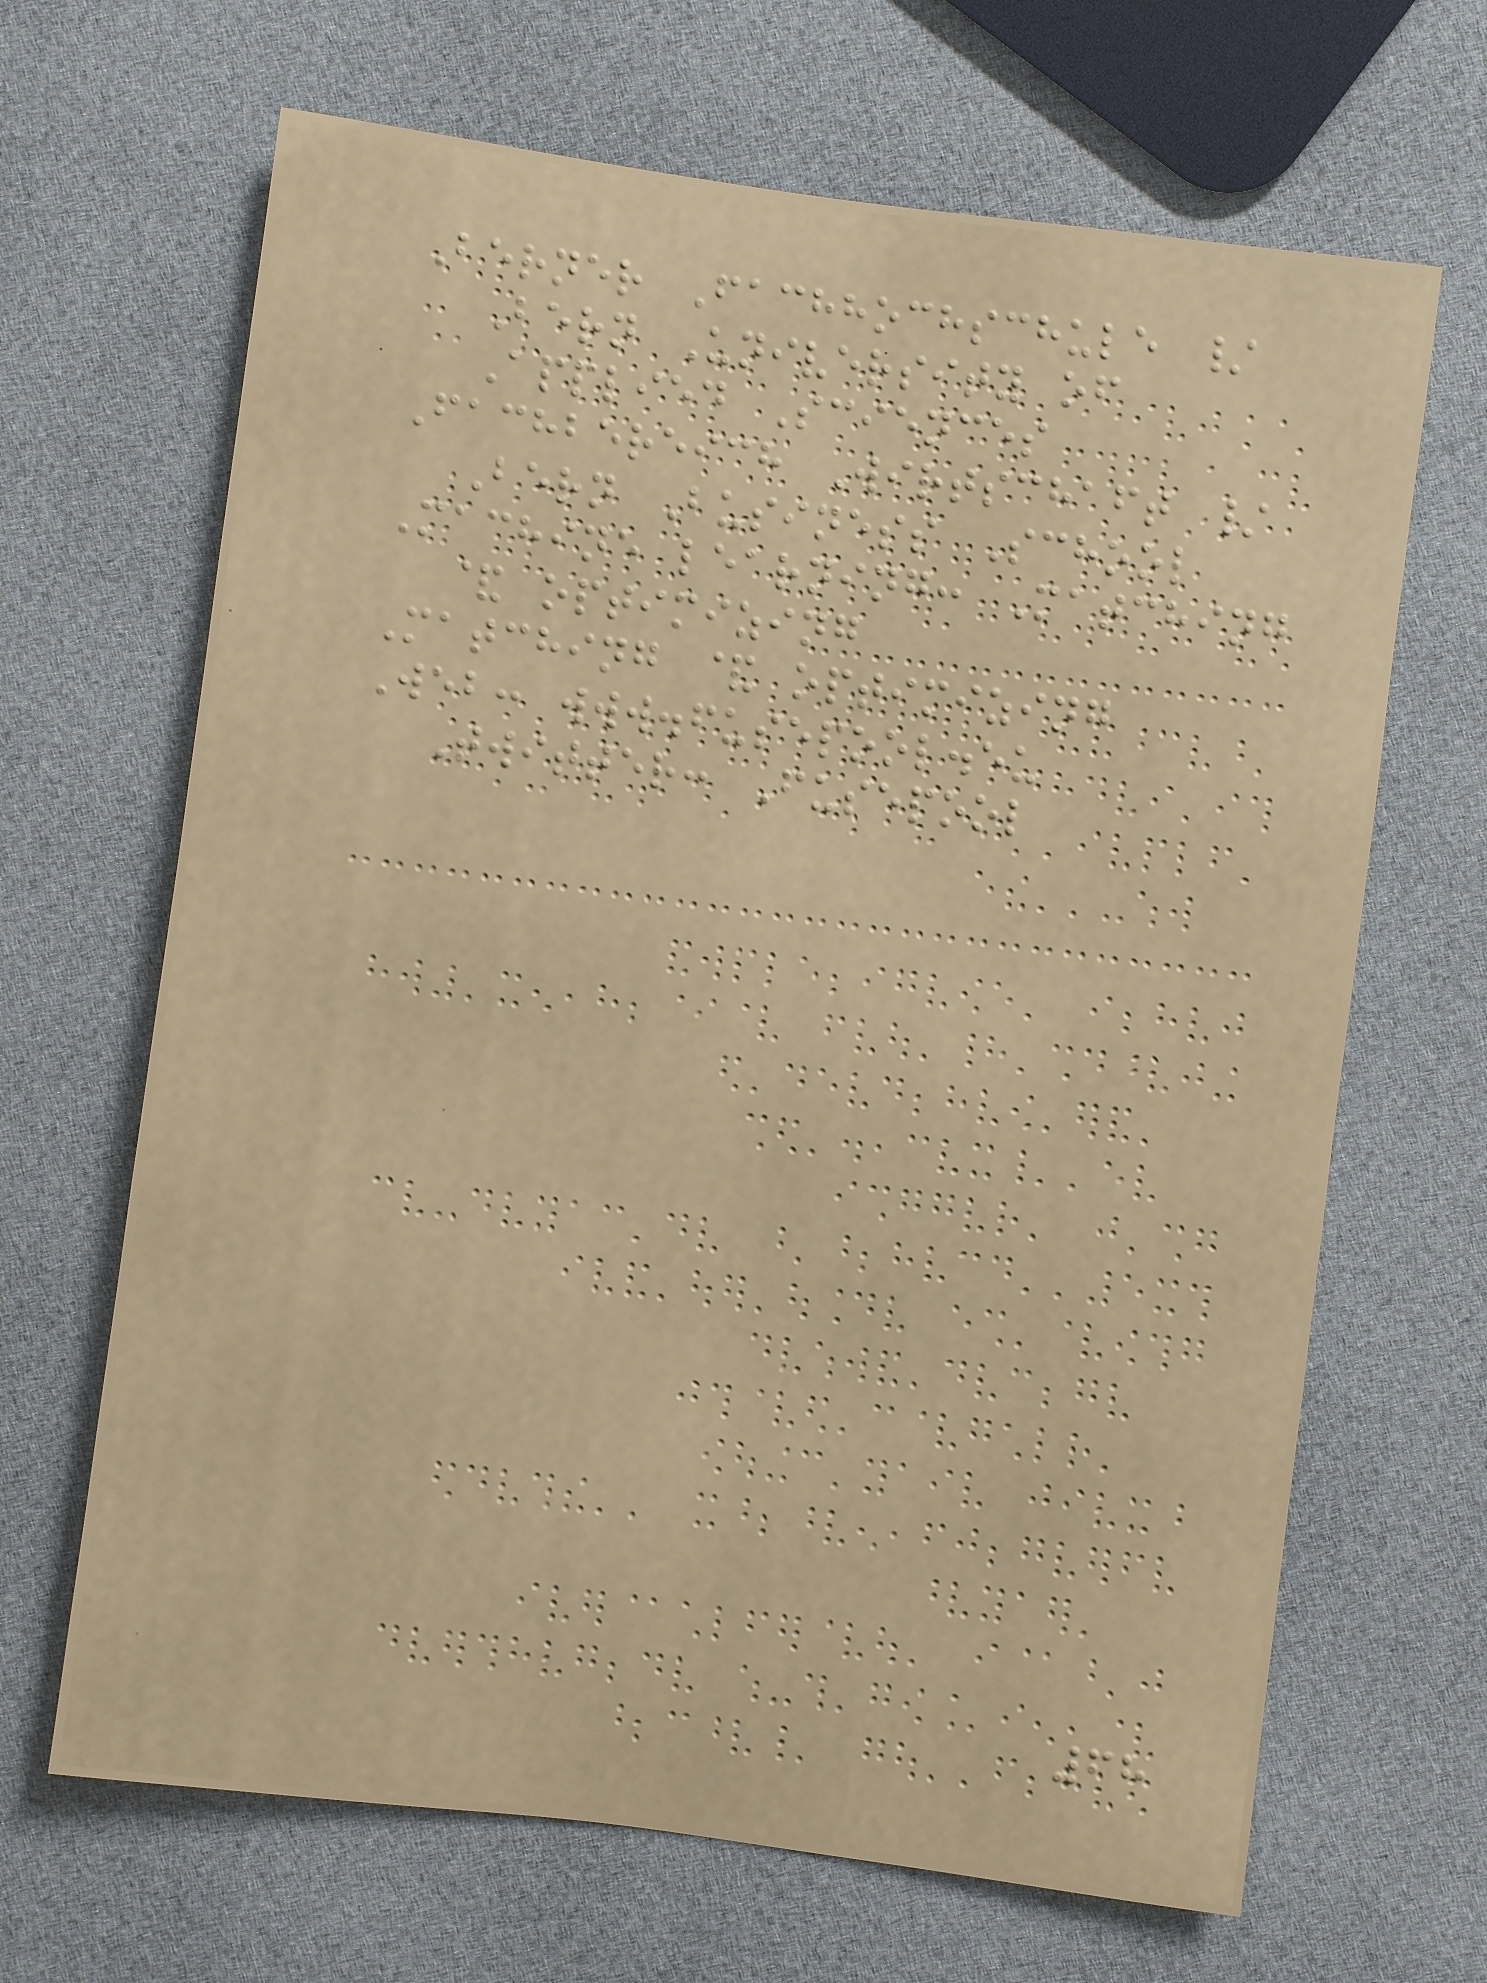Berner Fachhochschule /
Bern University of
Applied Sciences
Fachbereich Wirtschaft /
Bern Business School
Machine learning: Matching
& optimizing
Matching & optimizing
Web: www.fusepool.eu
Twitter: Fusepool
68
